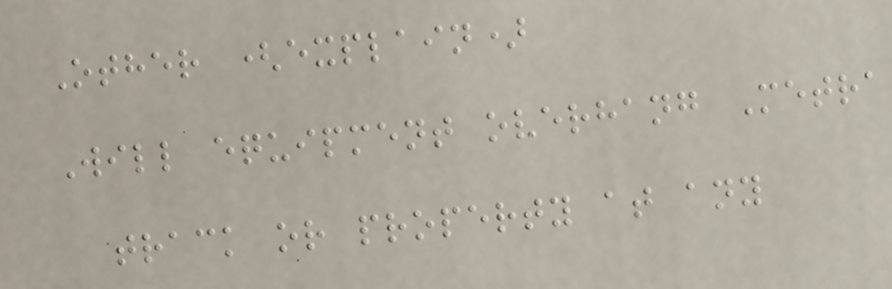Other (explain)
Will equipment overhang Metra
track or property at any
